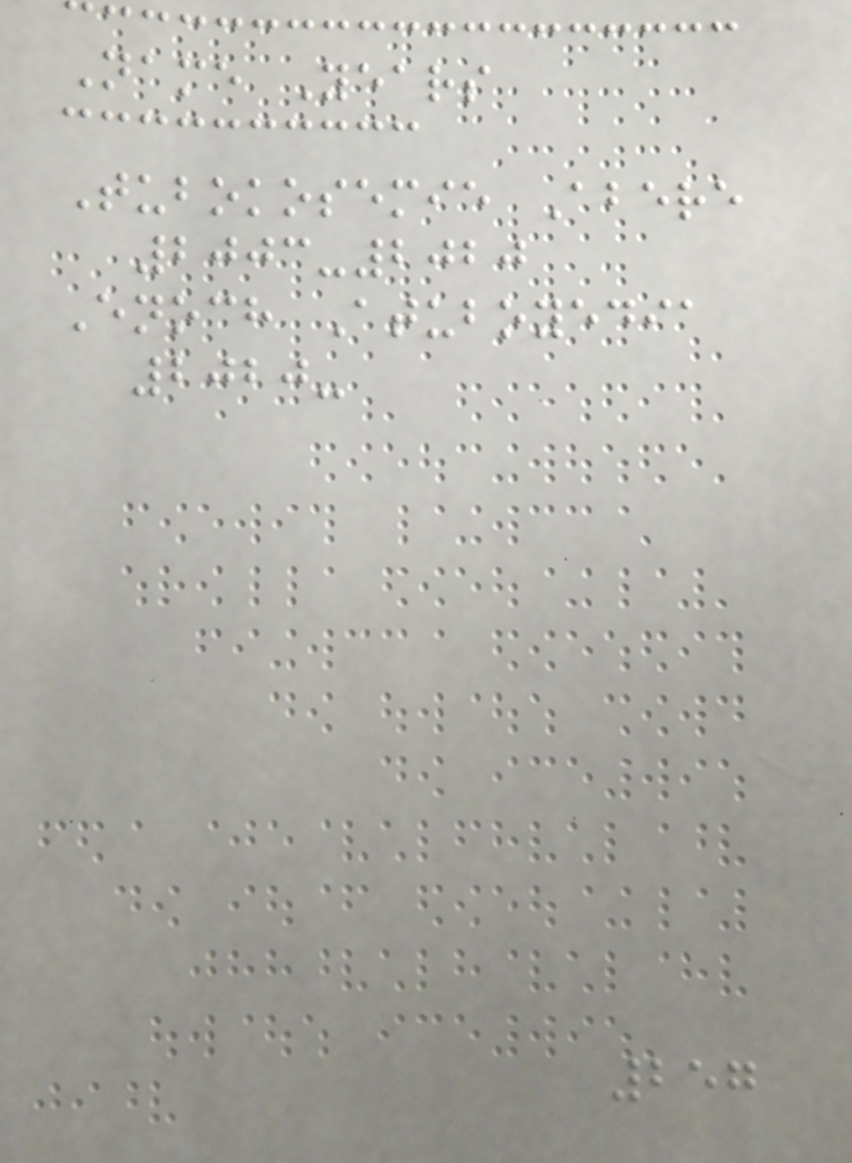Name Years
Tubokosemie Abere
2003-2020
Enoch Atuboyedia
2020-
257
